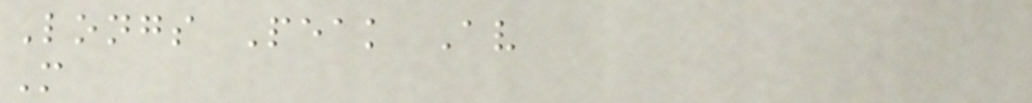Longs Peak Av
M
